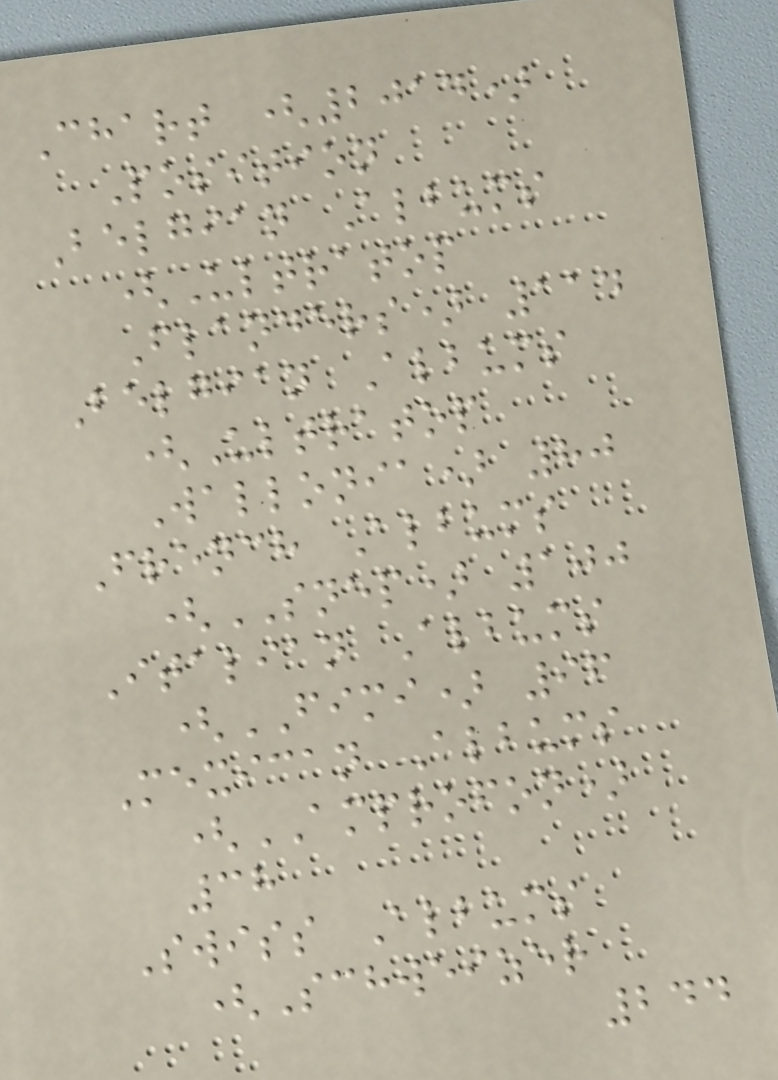Chart (2014)
Position
Belgian Albums
(Ultratop
Flanders) 114
Belgian Albums
(Ultratop
Wallonia) 80
French Albums
(SNEP) 100
Italian Albums
(FIMI) 96
Mexican Albums
(AMPROFON)
38
Swiss Albums
(Schweizer
244
